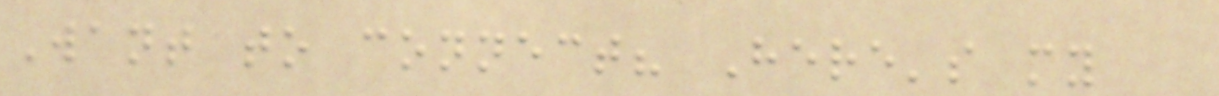Want to connect? Here's my
